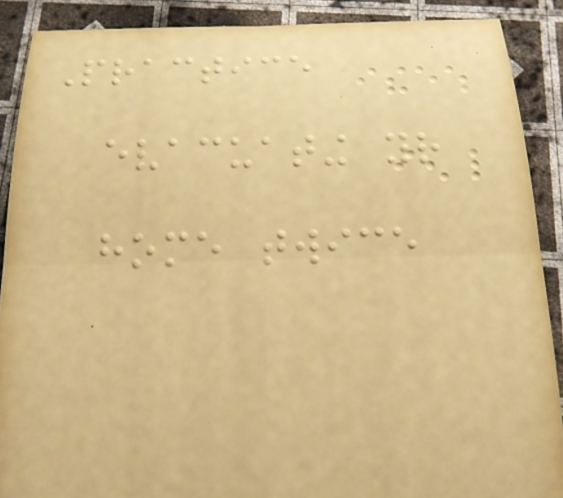Practice
evacuating your
home twice
